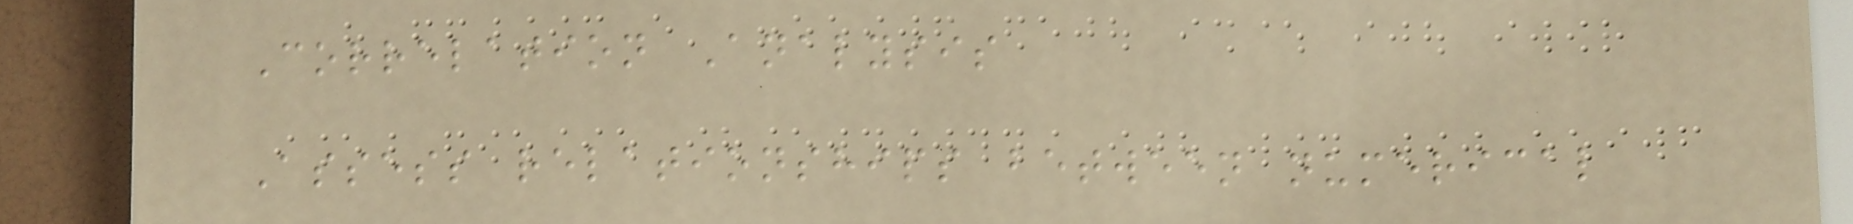Correlation Analysis
Assess relationships between numerical
